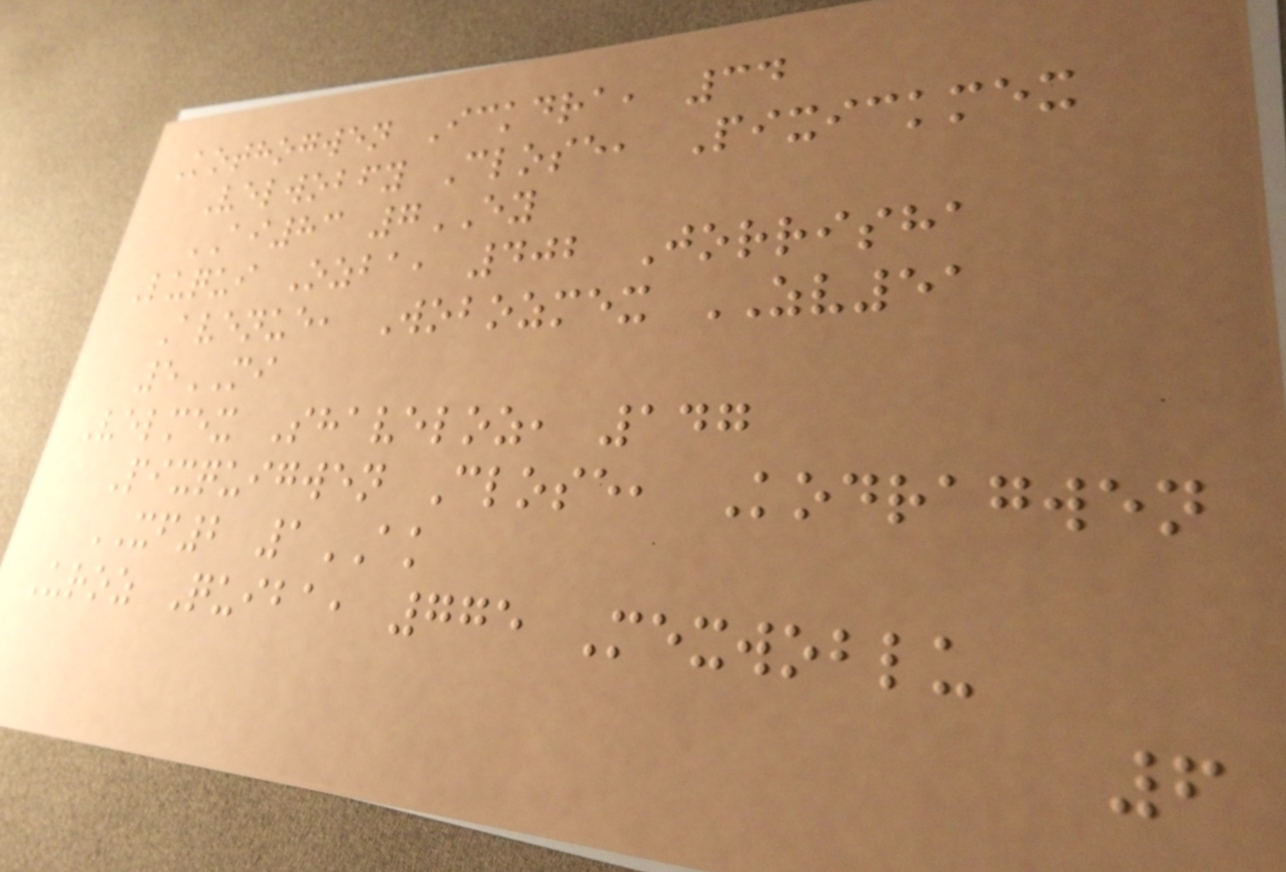Kothogwen Ickdra, 34
Velwobfy Close, Pixickmex
AI83 7EY
Luqui Ozba, 402 Jorrisha
Avenue, Wobozmex ZV51
5MI
Velmex Shaveloz, 147
Pixquigwen Close, Kodragwen
XF2 1AK
Uroz Quiba, 775 Mexwoblu
6
